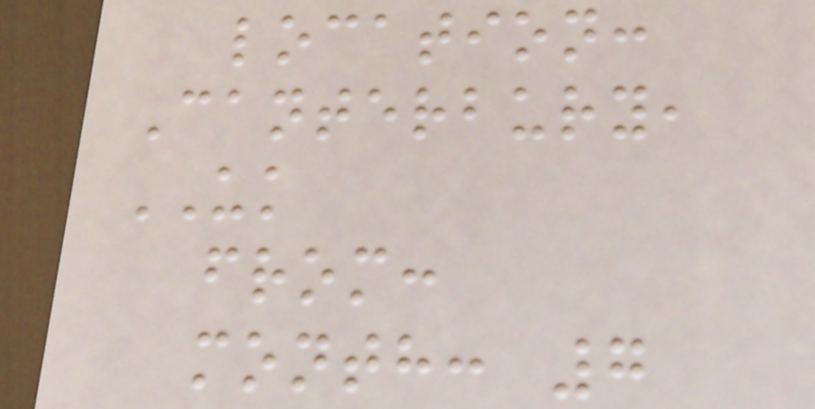location:
Canterbury,
UK
from:
month: 7
